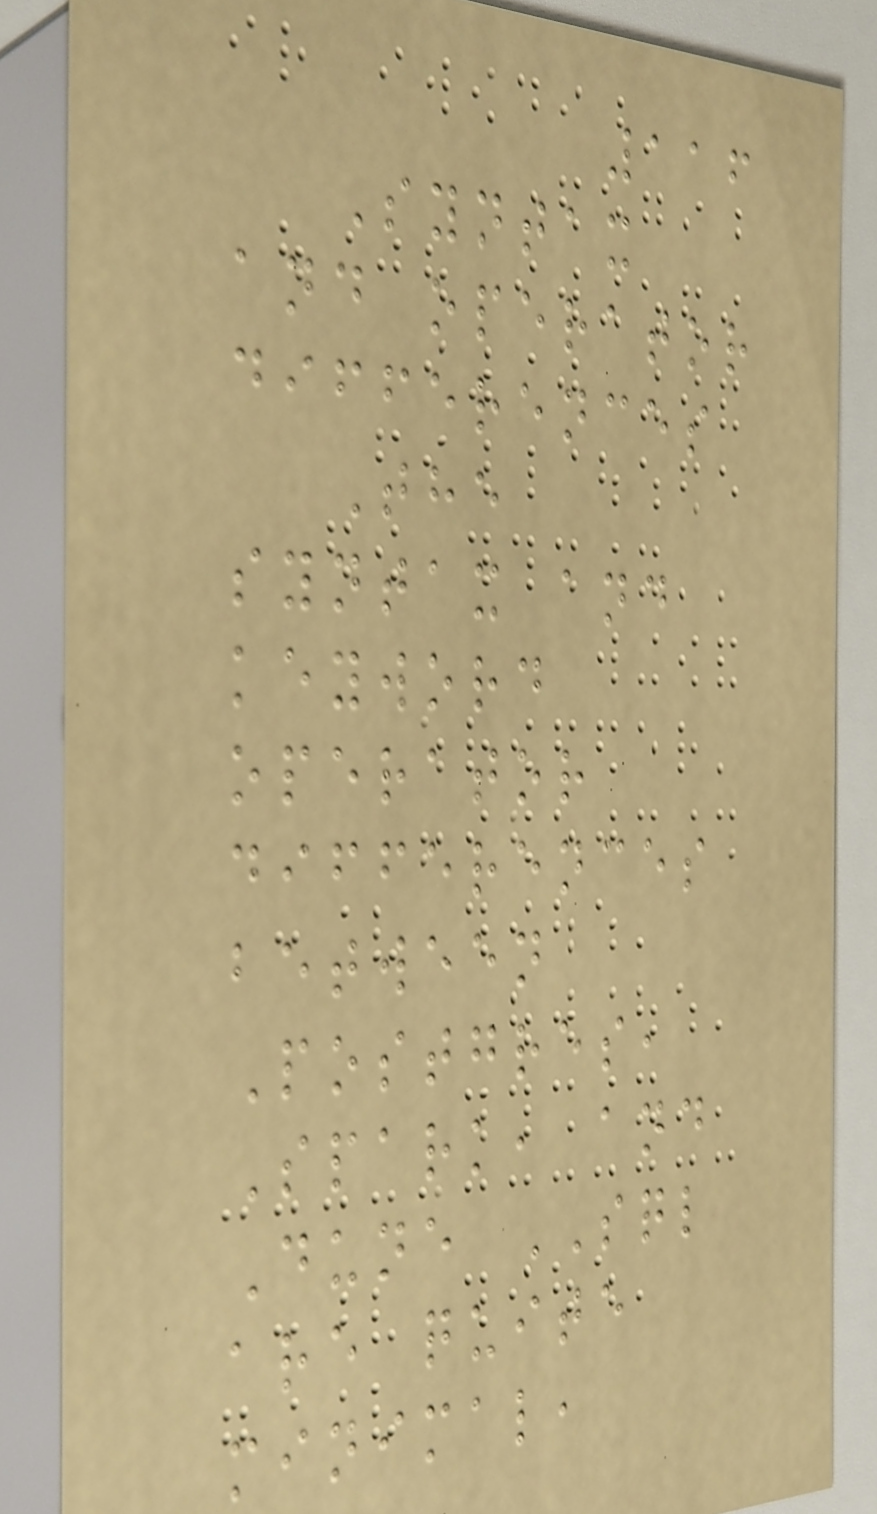116
Syntax
and operator
differences
The
syntax and
keyword
operator
differences
between
Postgres,
Spark, and
Dune SQL
are quite
minimal,
